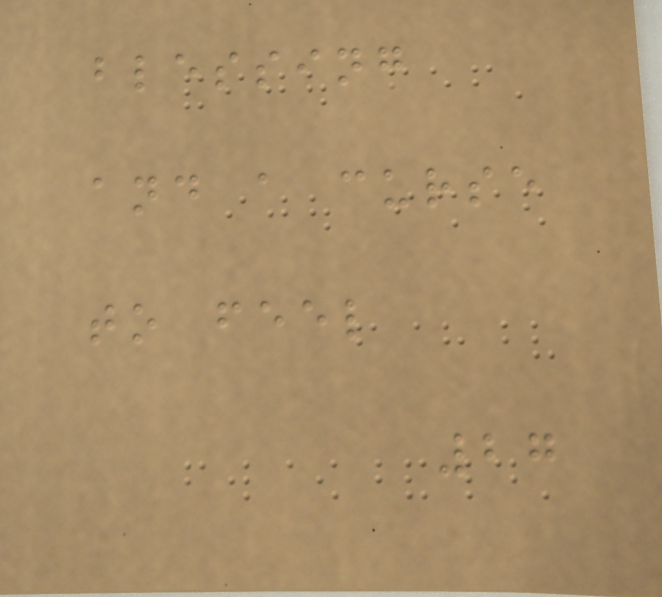blessing
and a curse
to feel
27
